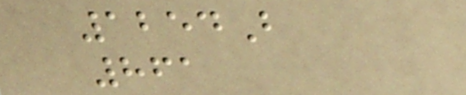1254B
861
